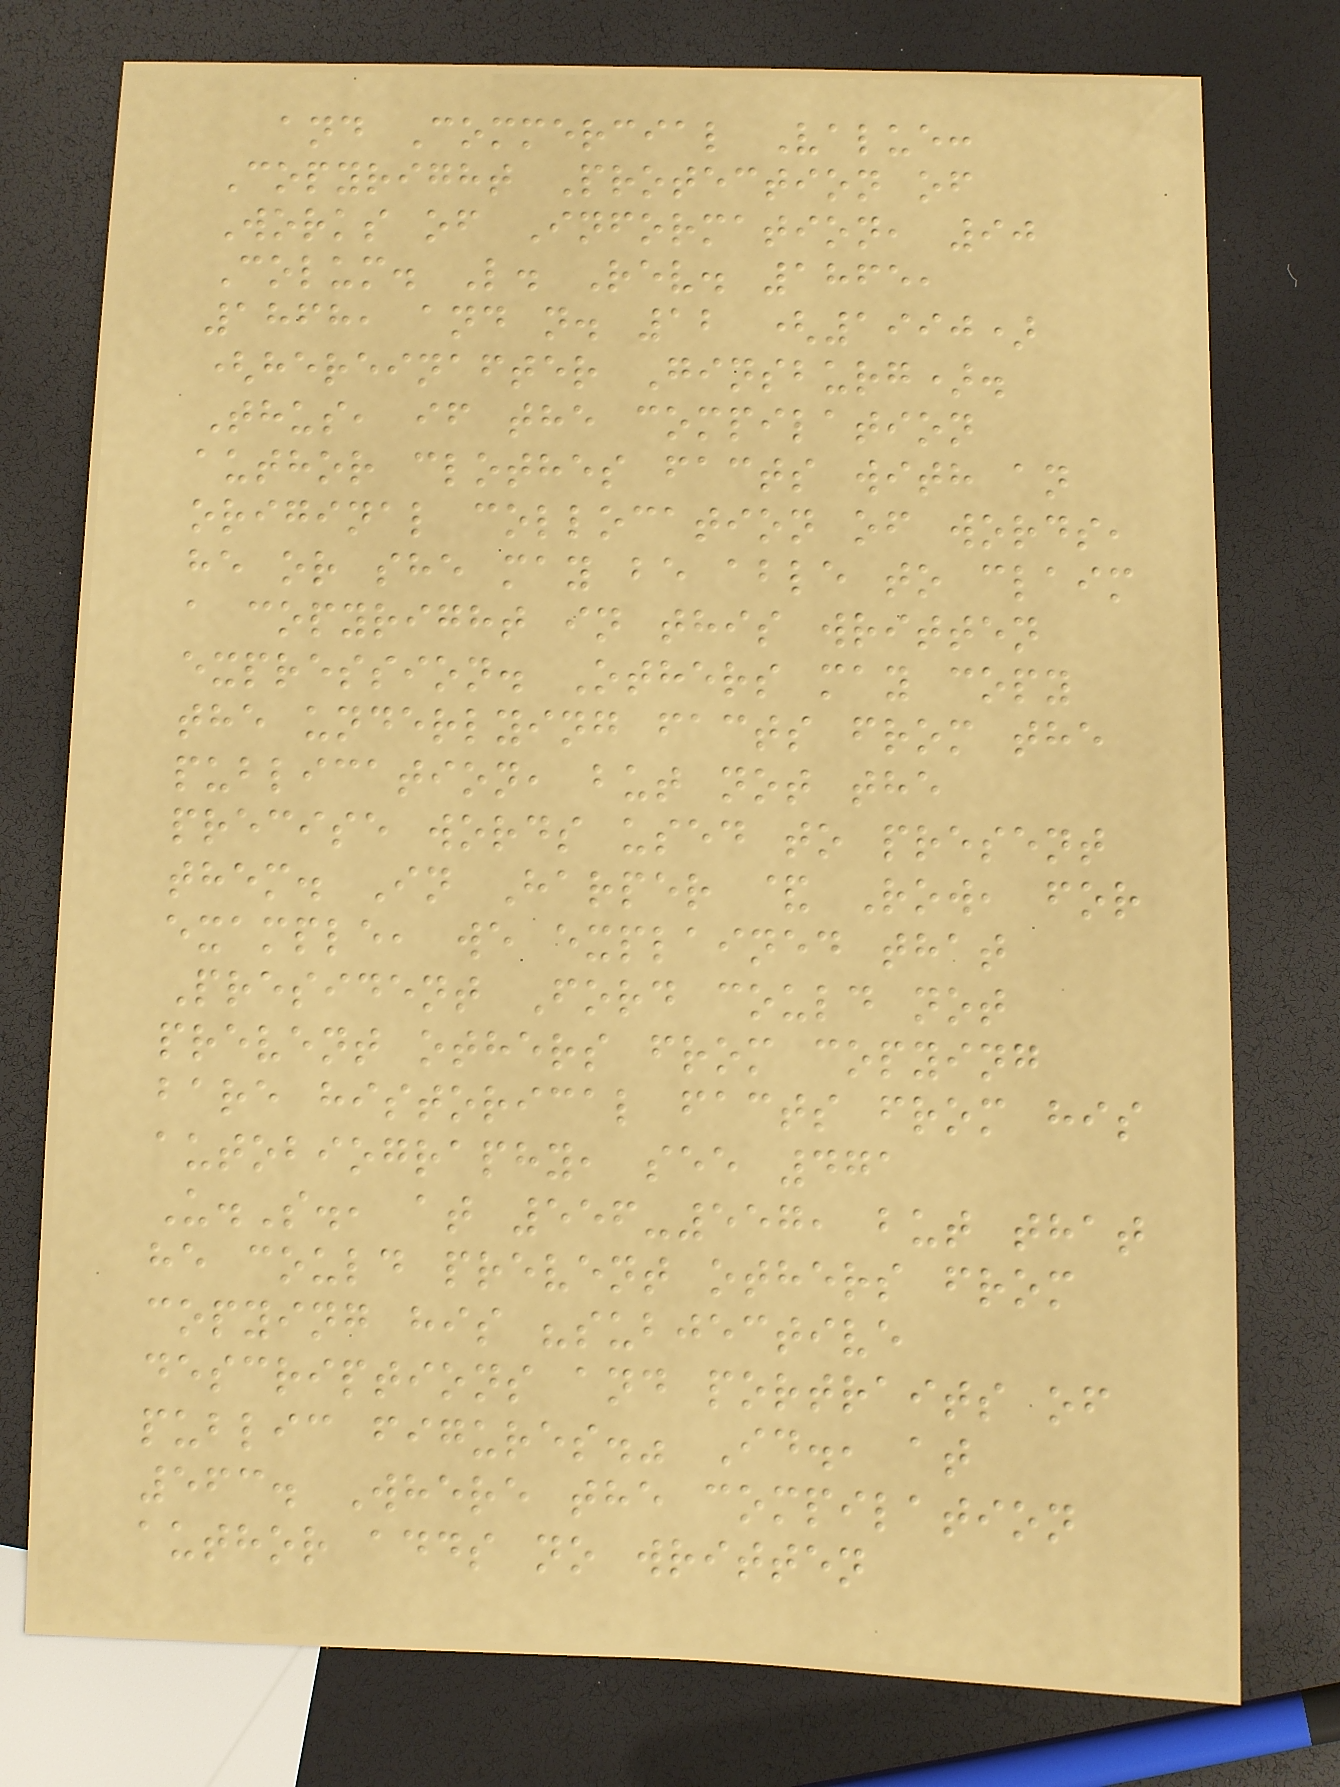and Commercial Value:
Copyright Protection of
Works of Information, 90
Colum. L. Rev. 1865,
1868, and n. 12 (1990)
(hereinafter Ginsburg).
Thus, if the compilation
author clothes facts with an
original collocation of words,
he or she may be able to claim
a copyright in this written
expression. Others may copy
the underlying facts from the
publication, but not the
precise words used to present
them. In Harper & Row, for
example, we explained that
President Ford could not
prevent others from copying
bare historical facts from his
autobiography, see 471
U.S., at 556-557, but that
he could prevent others from
copying his "subjective
descriptions and portraits of
public figures." Id., at
563. Where the compilation
author adds no written
